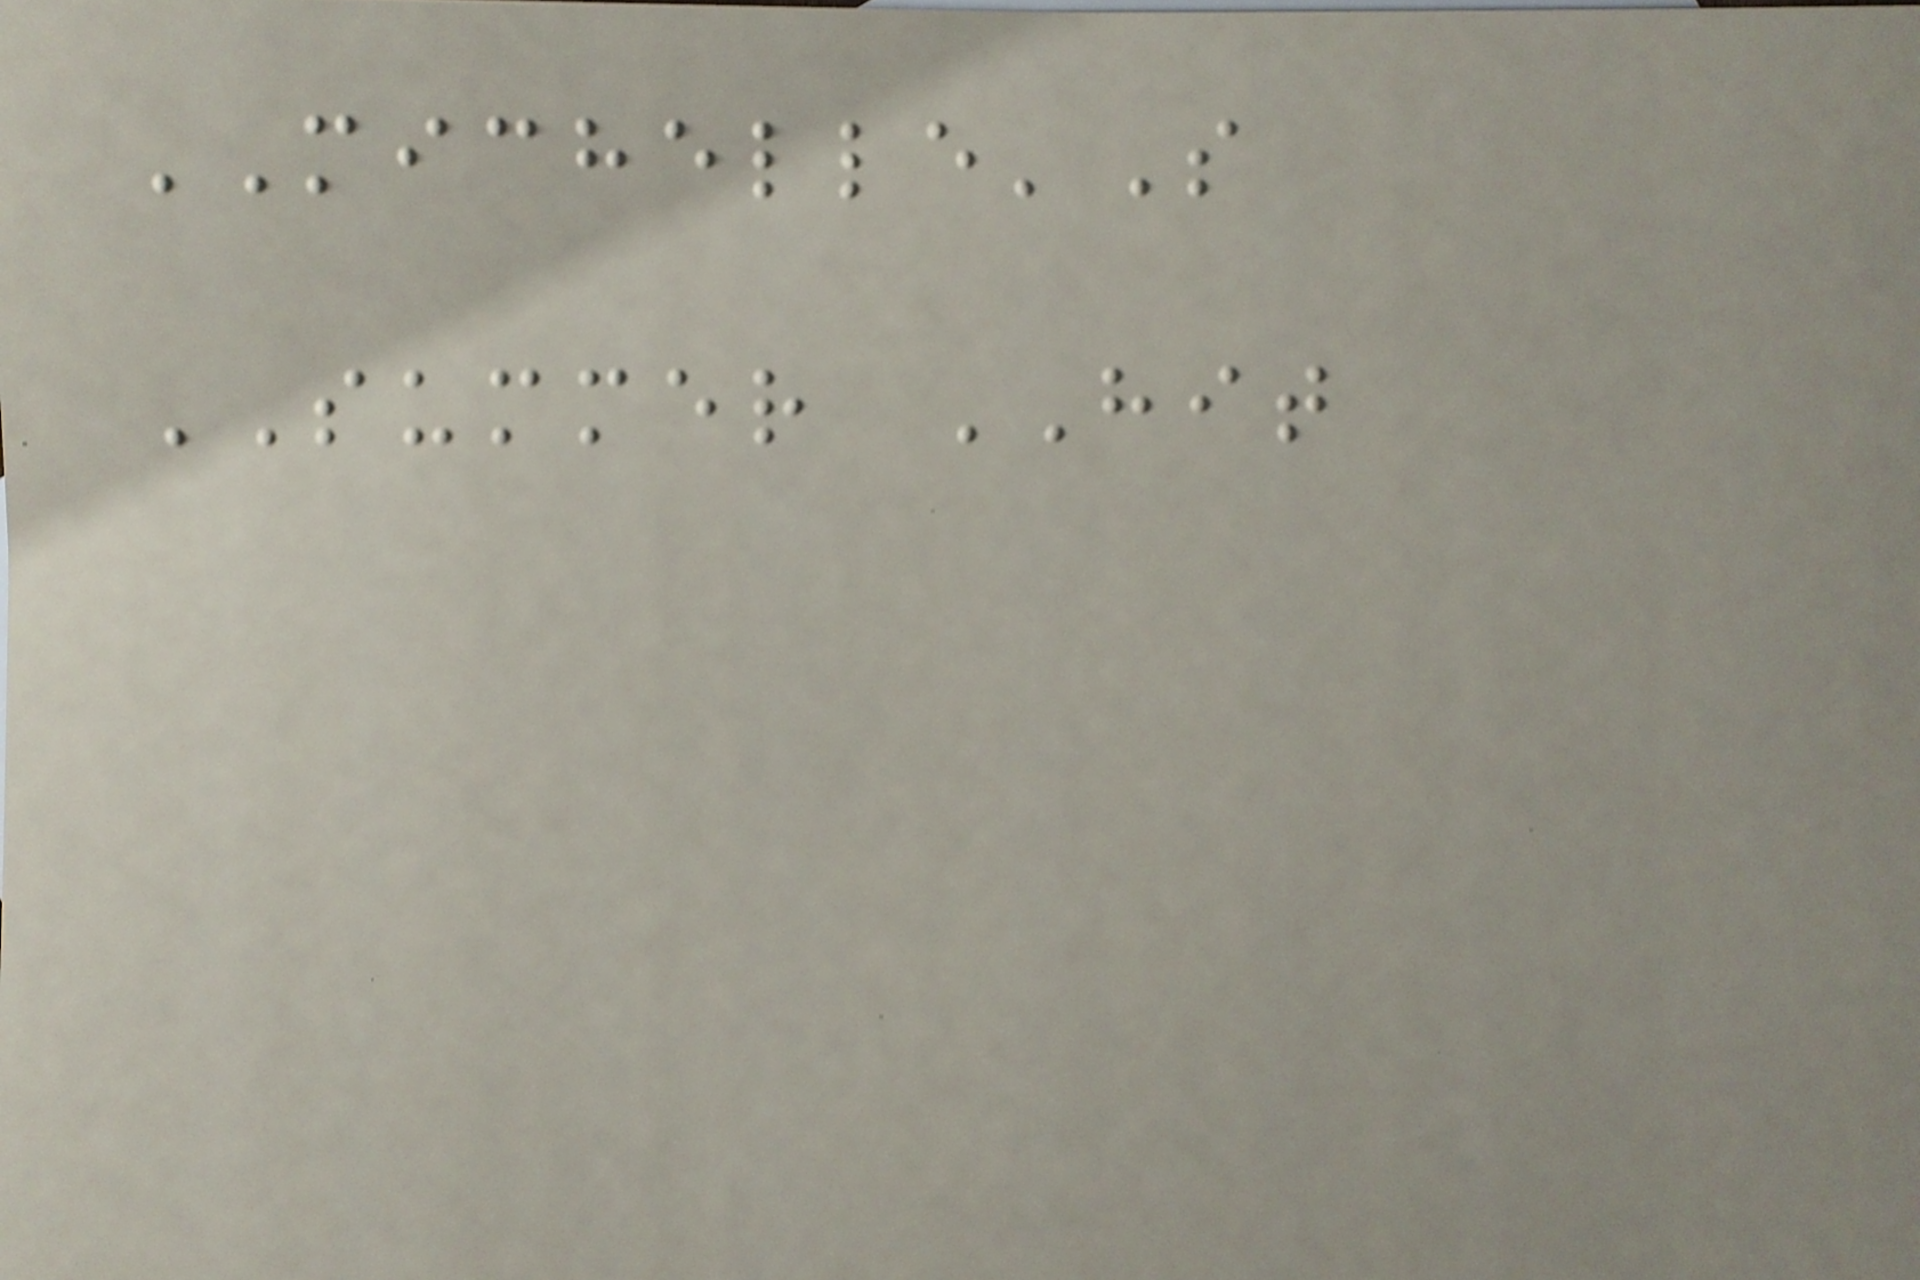MICHELLE'S
SUMMER HIT
